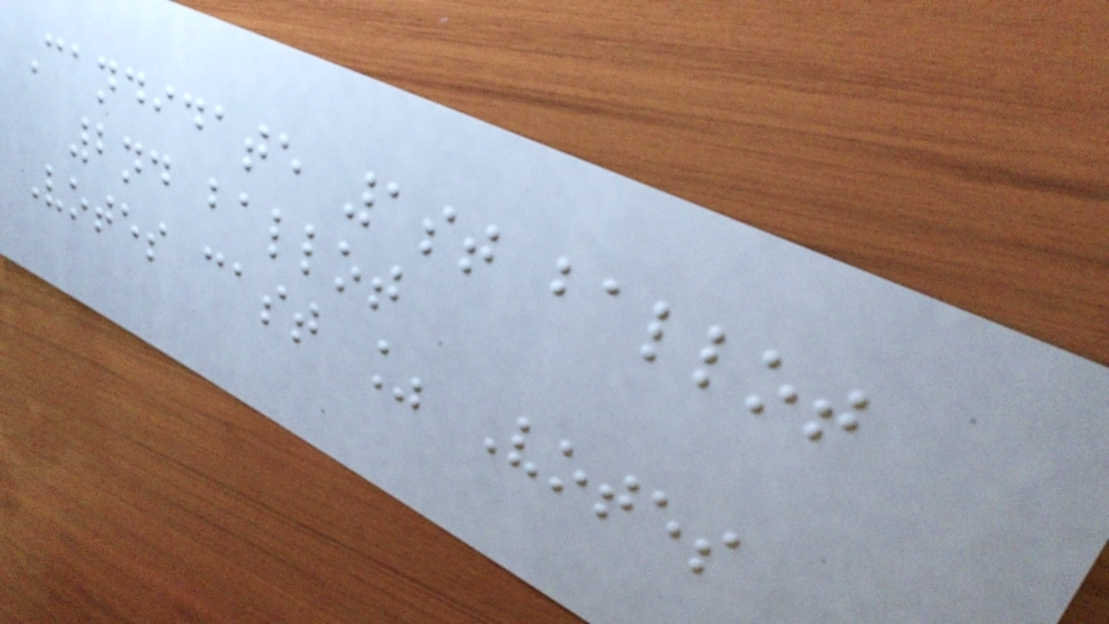Candidate 1st ballot
2nd ballot
Votes cast % Votes
